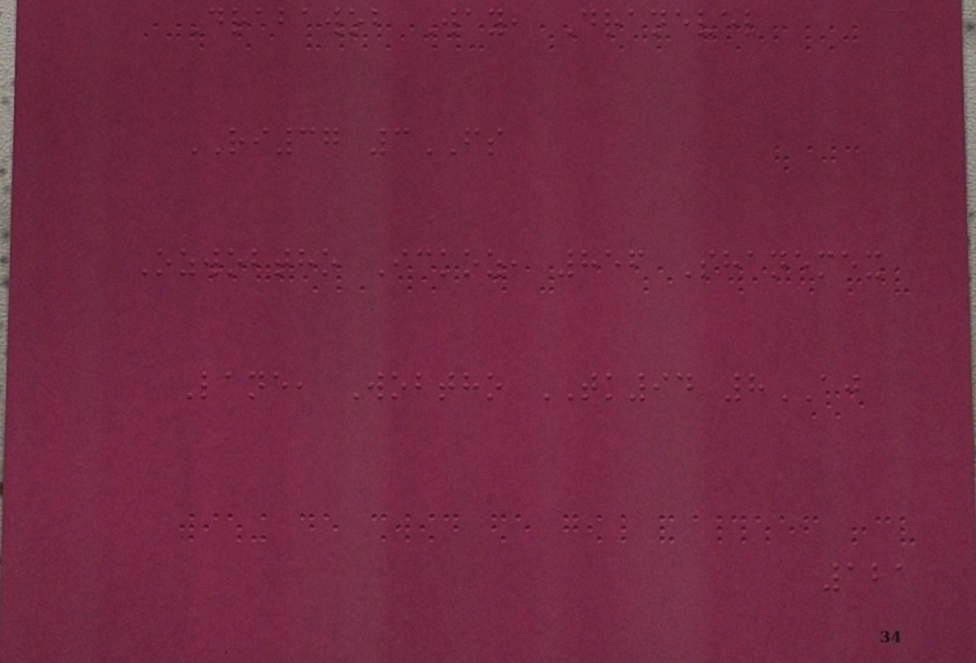Drabawob Way, Dranevel
RI37 3FS
Ozwobtho Ickoz, 856 Shanemex
Lane, Wobtho TK94 8AJ
121
